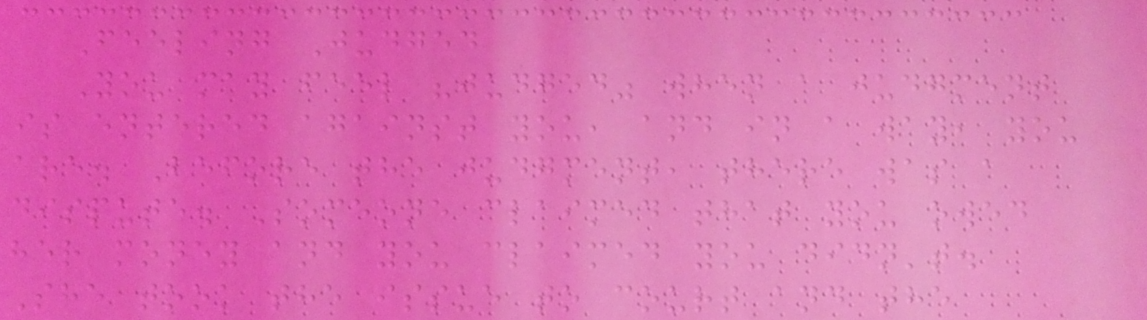Feeling Judged
You may feel "judged" when a judgment
is entered against you, and in a way, you
are. Before the judgment, there was a
dispute. Someone claimed that you owed
her money and you claimed you didn't.
She took the issue to court and the
